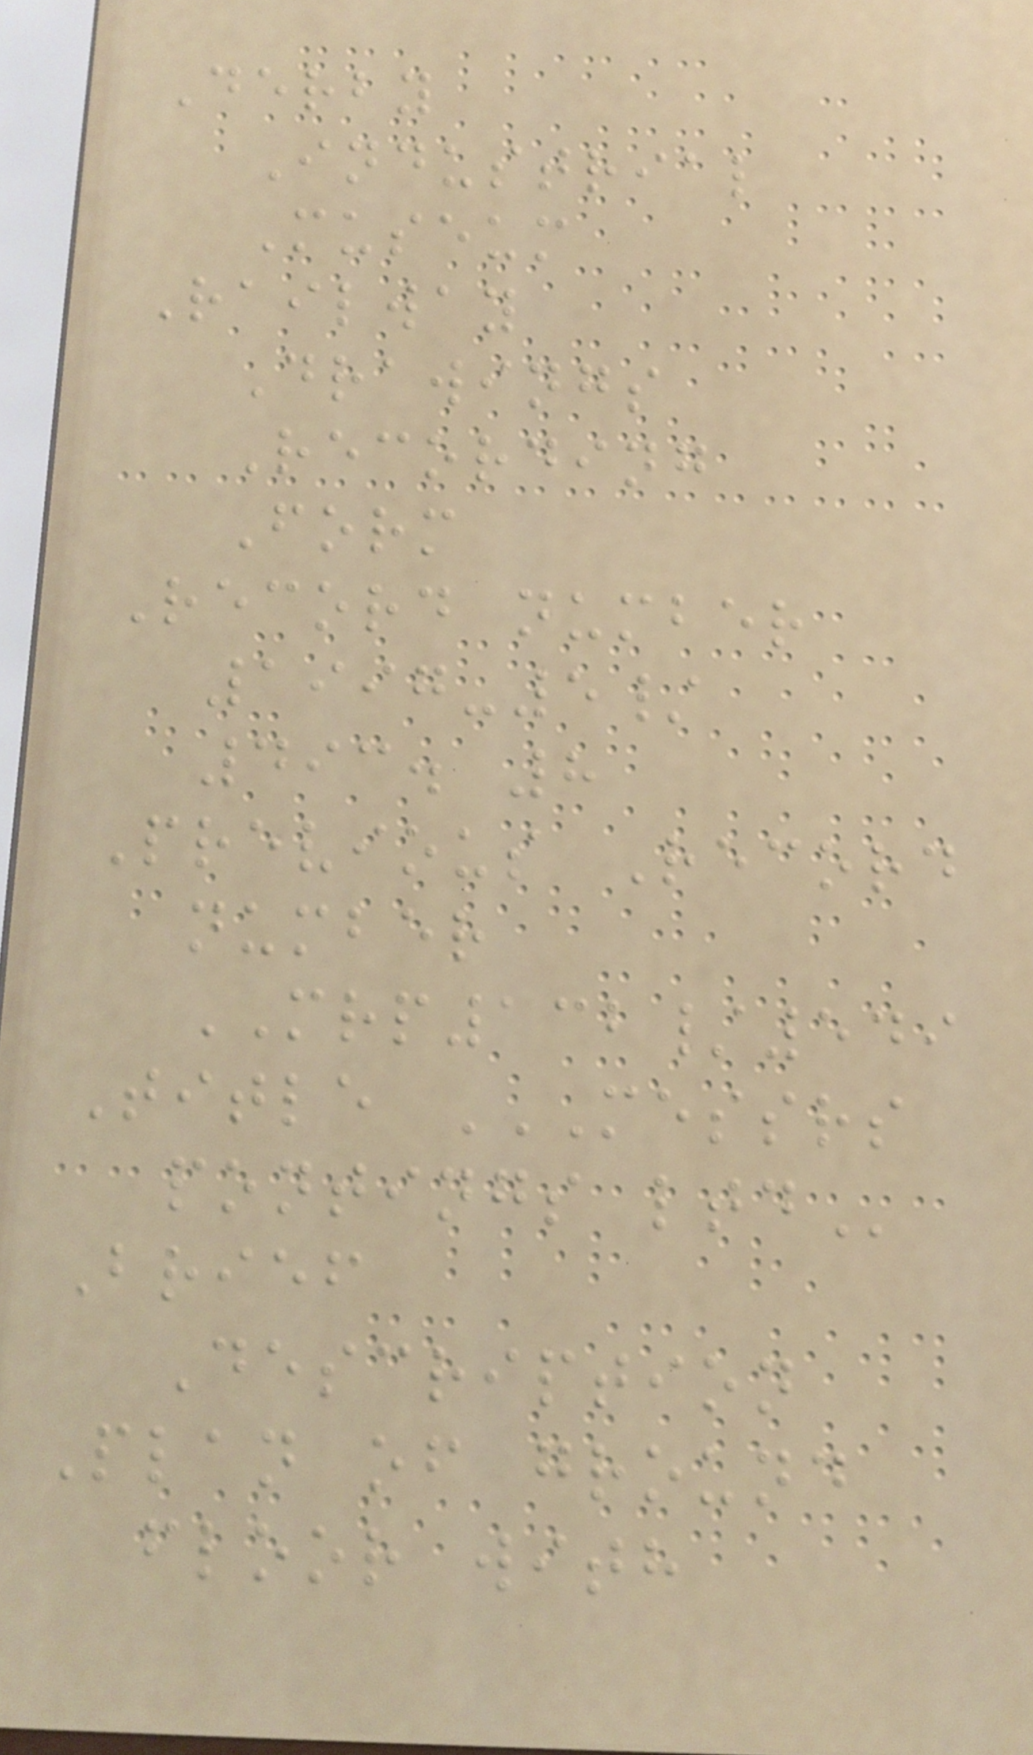Derby
Industrial
Museum
Railway
Drawings
Recording
Form
Record number
1997-5/
493. 8
Previous Record
number
MRP132/549
Title MESSRS
PONTINGS LTD
Brief
Description
Plan of ground
floor with
